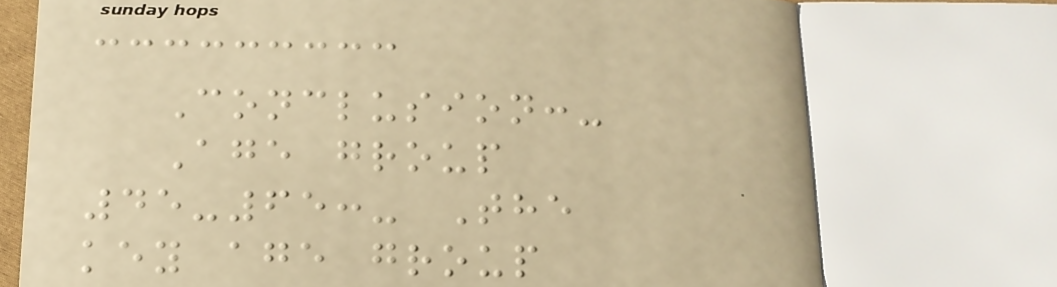Conclusion:-
Age group
45-65:- The
key age group
